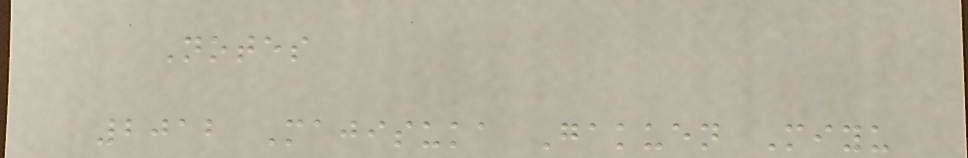Notes
2012 Majisuka Gakuen Miyu
